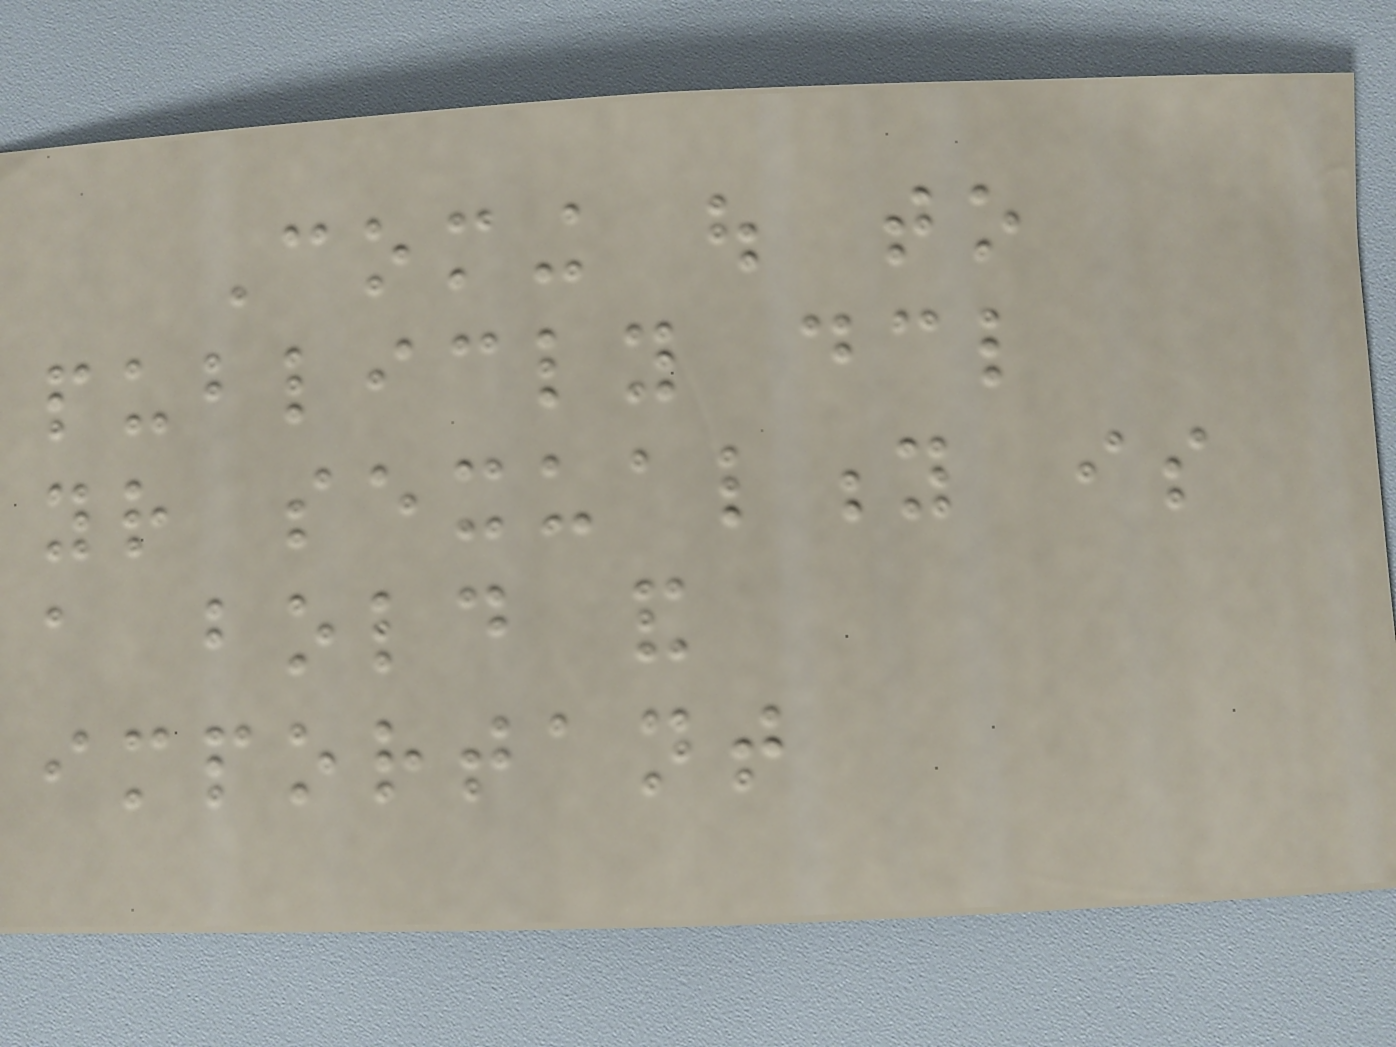Coming out to
publicly declare
your sexuality is
a bold and
important
